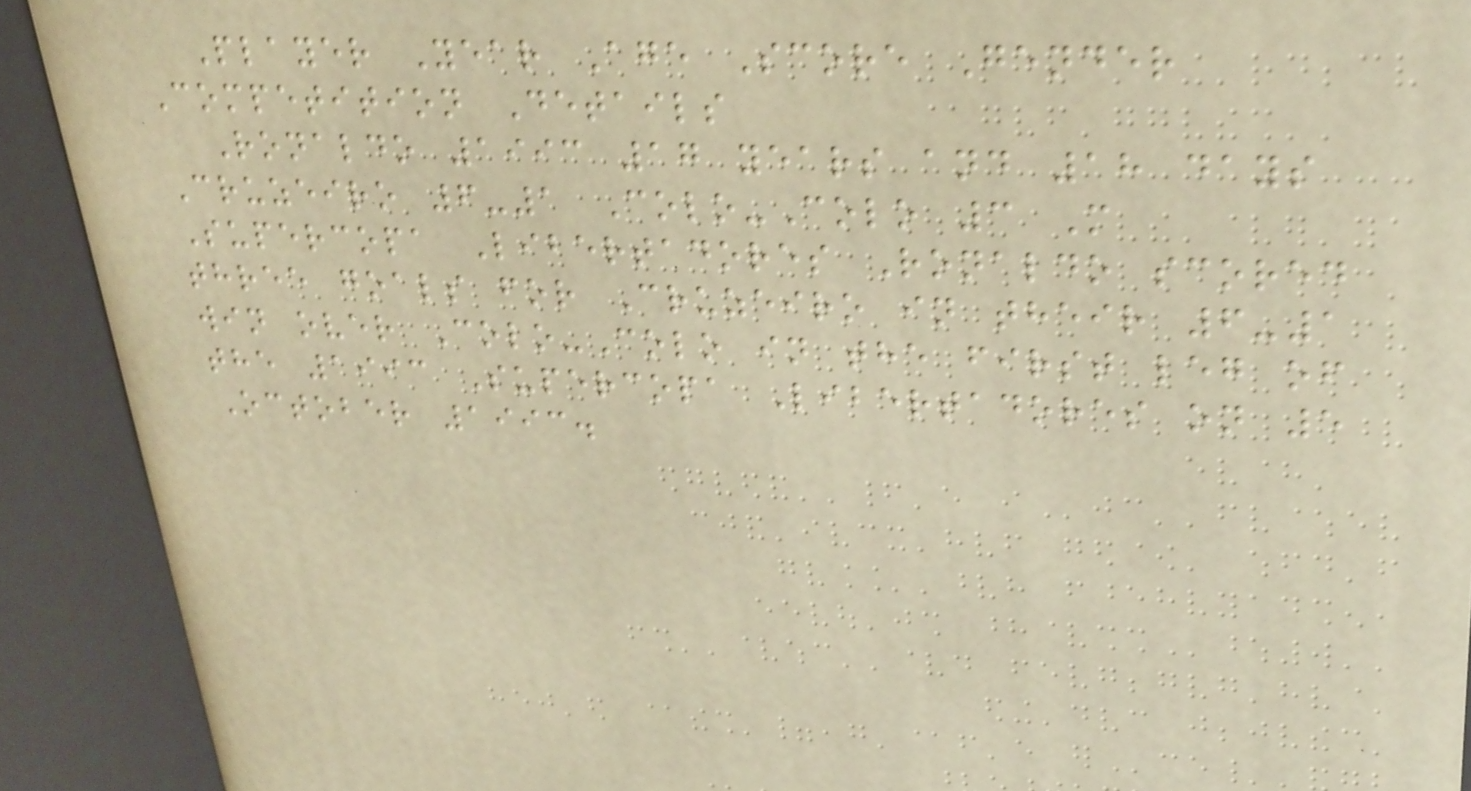Player Year Age Score Gender
Competition Details
Ronaldo 1993 17 years and 18 days
Cruzeiro 6-1 Colo-Colo 3 M
Supercopa Libertadores Ronaldo scored
three goals for Cruzeiro in their 6-1
win over Colo-Colo in the first leg of
the 1993 Supercopa Libertadores on 5
October 1993.
